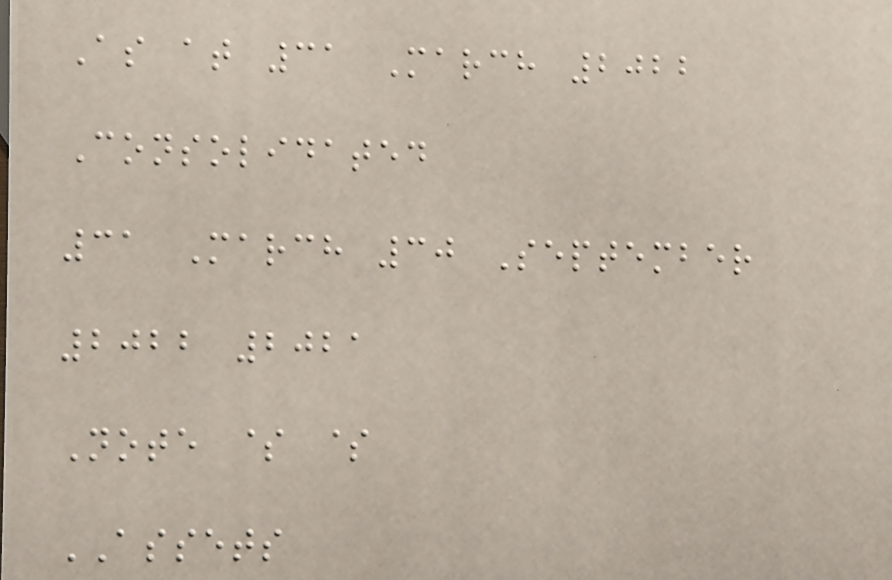As at 31 March 2022
Consolidated
31 March 30 September
2022 2021
Note $ $
ASSETS
